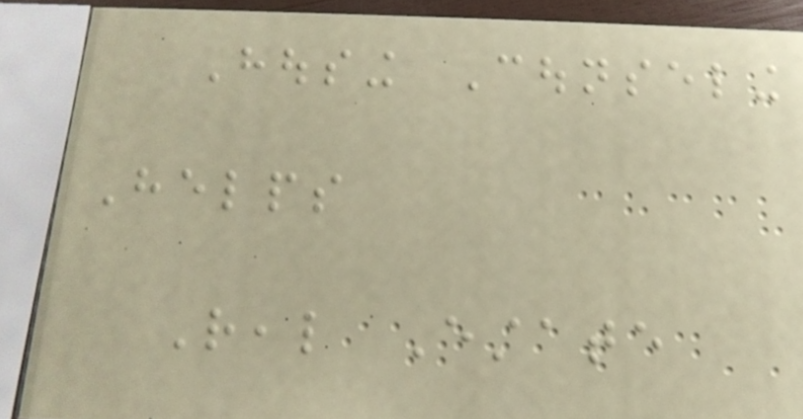Housing Counseling
Helps
Real Estate
